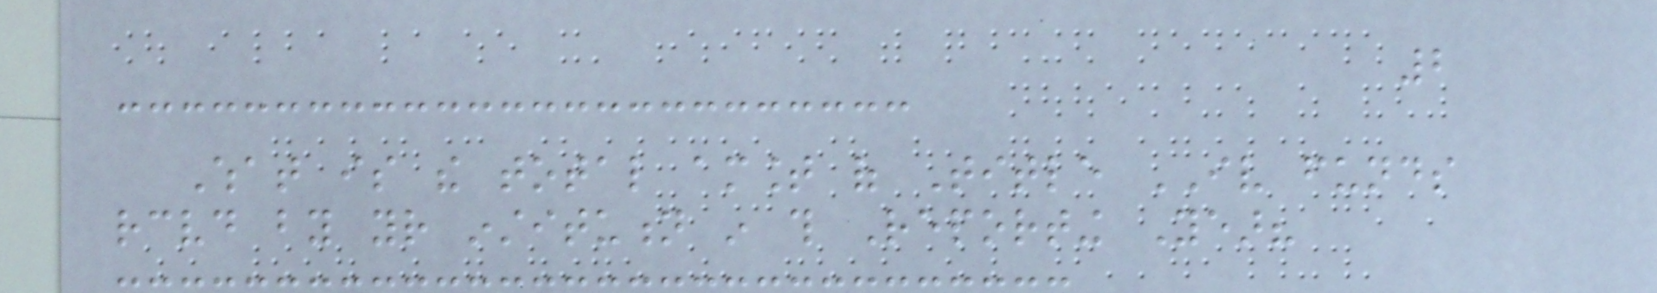2
What is the total amount of Title IV funds
received by your institution in this Reporting Year?
